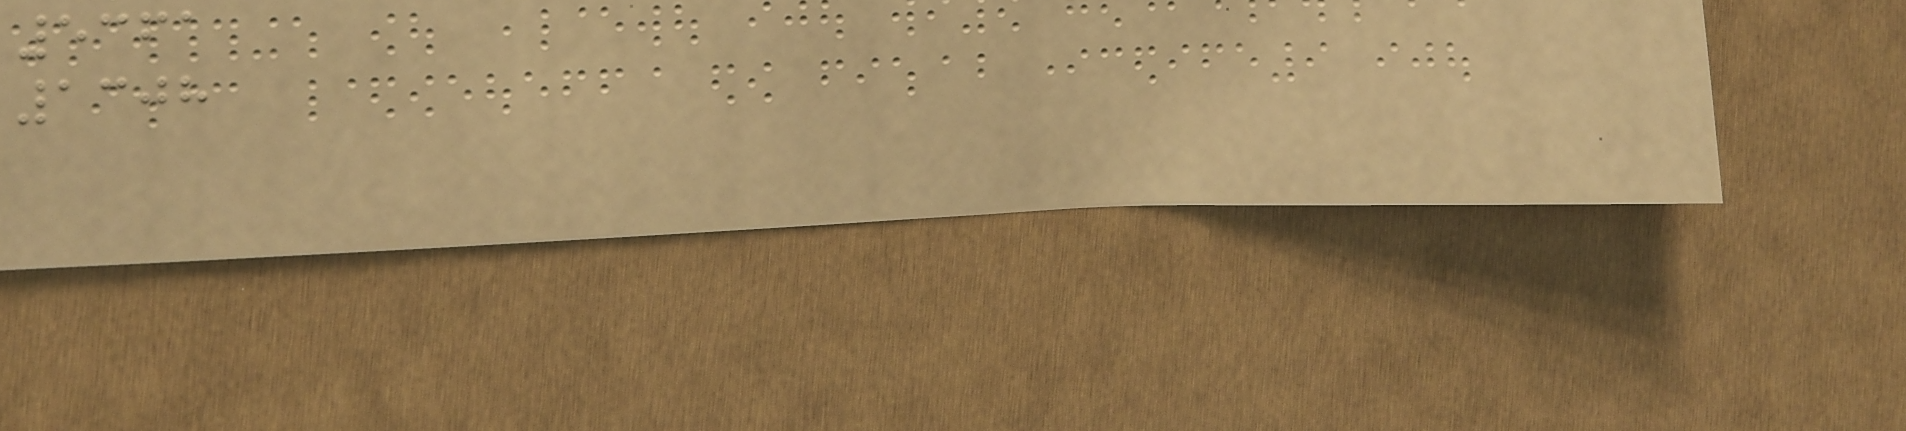5361
1308
